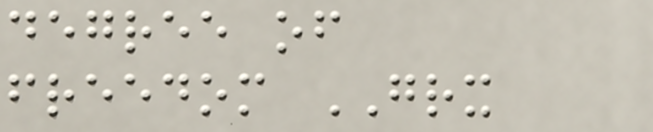degree of
freedom GRX
